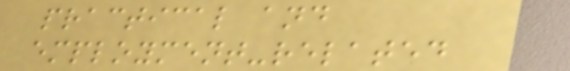practical and
employment-related
